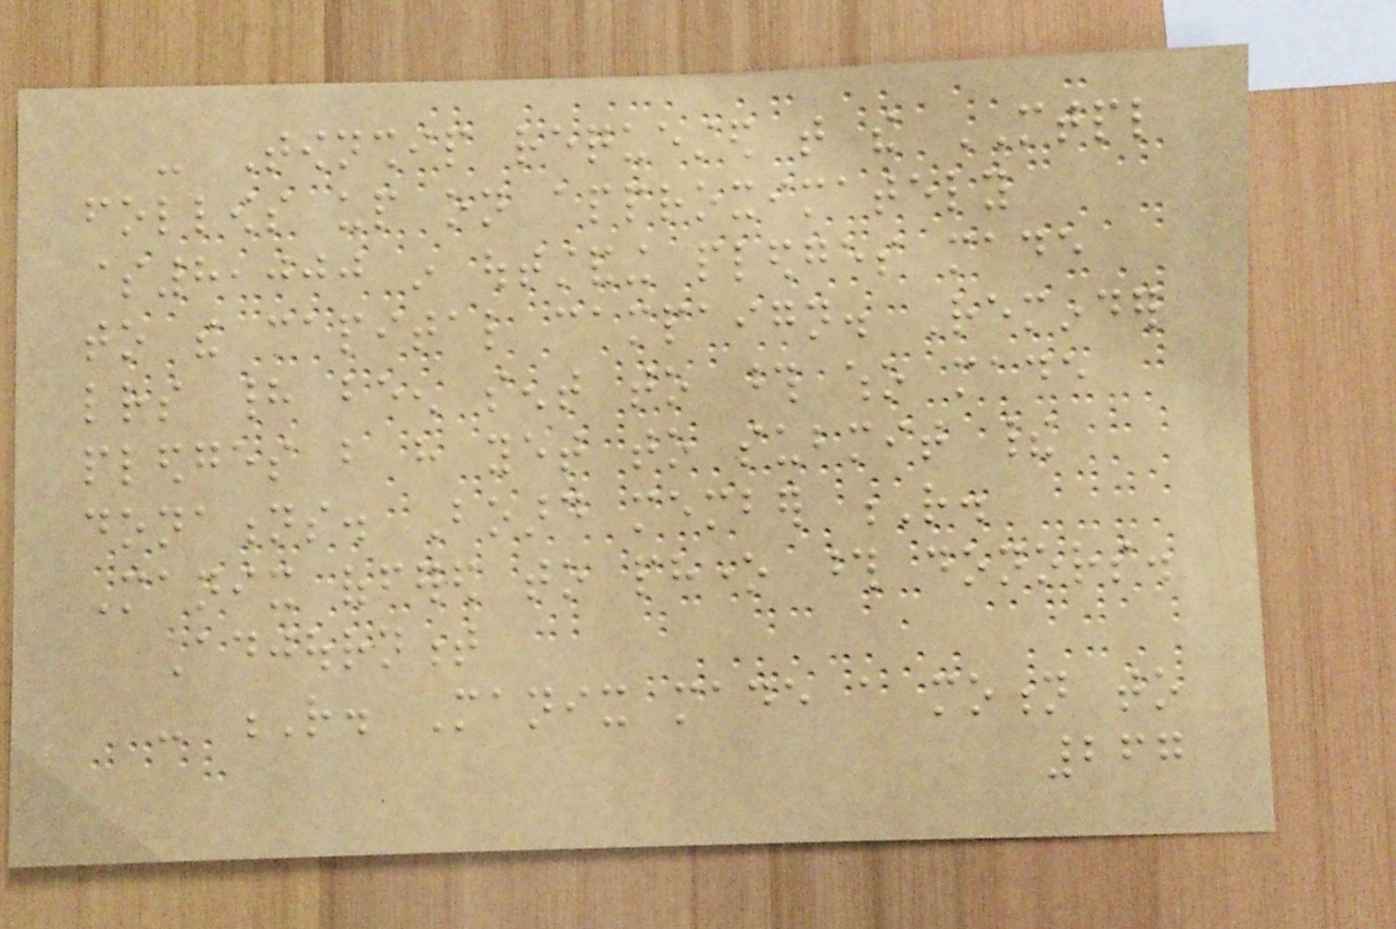- Township requested that the MTPL
follows up on approximately
$8,000 in outstanding pledges made
to the capital campaign. Reminder
letters had been sent to those who made
pledges but have yet to submit their
donations. Board member R.
Manix offered to phone those donors.
Adjournment
- R. Manix made a motion to
267
